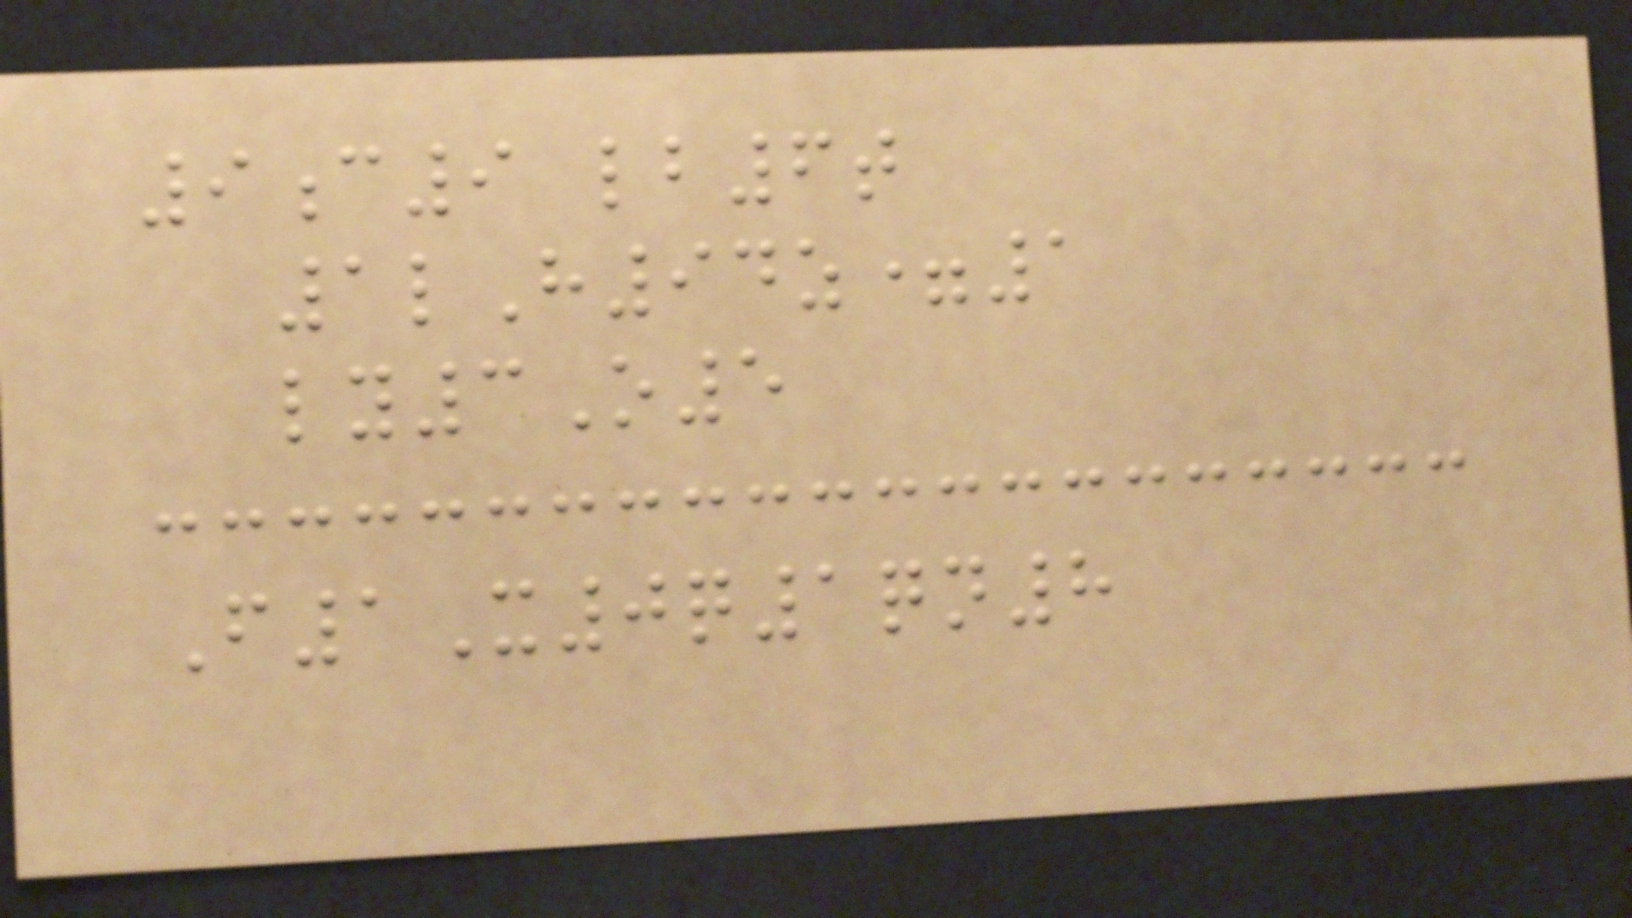9c9 lb6t
1lH94z=1
ly3O5
F1X0q1qn8
